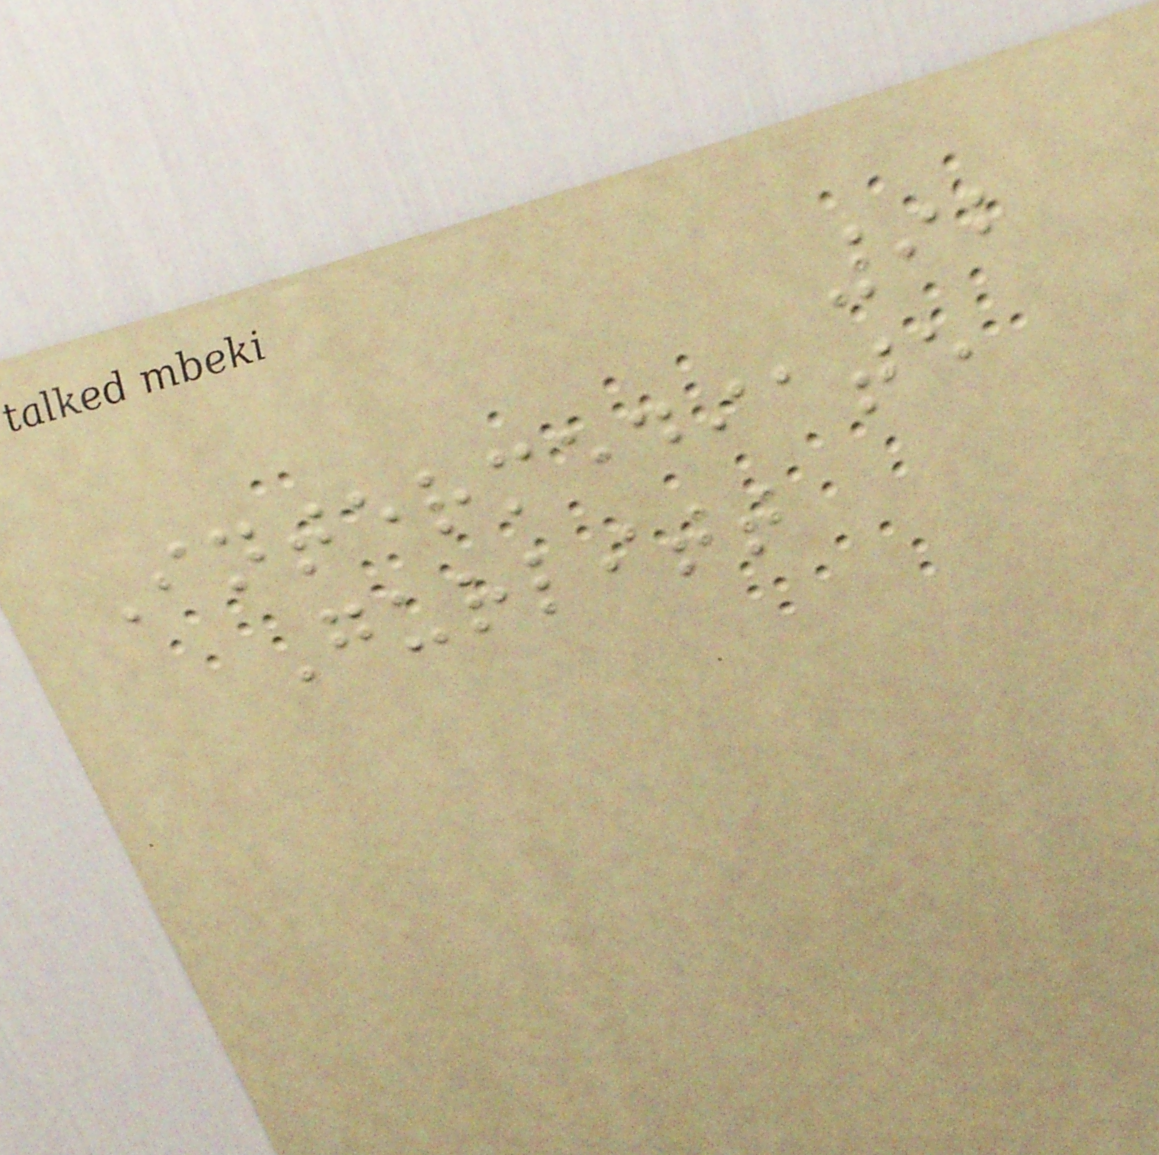92
Intermediate
Gurlitt
